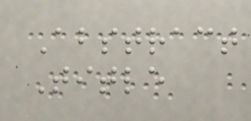Abstract
Title
